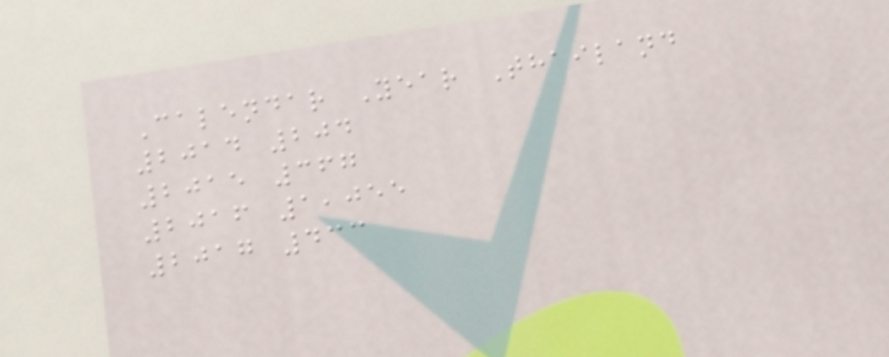Calendar Year Thailand
2014 204
2015 367
2016 1,055
2017 433
